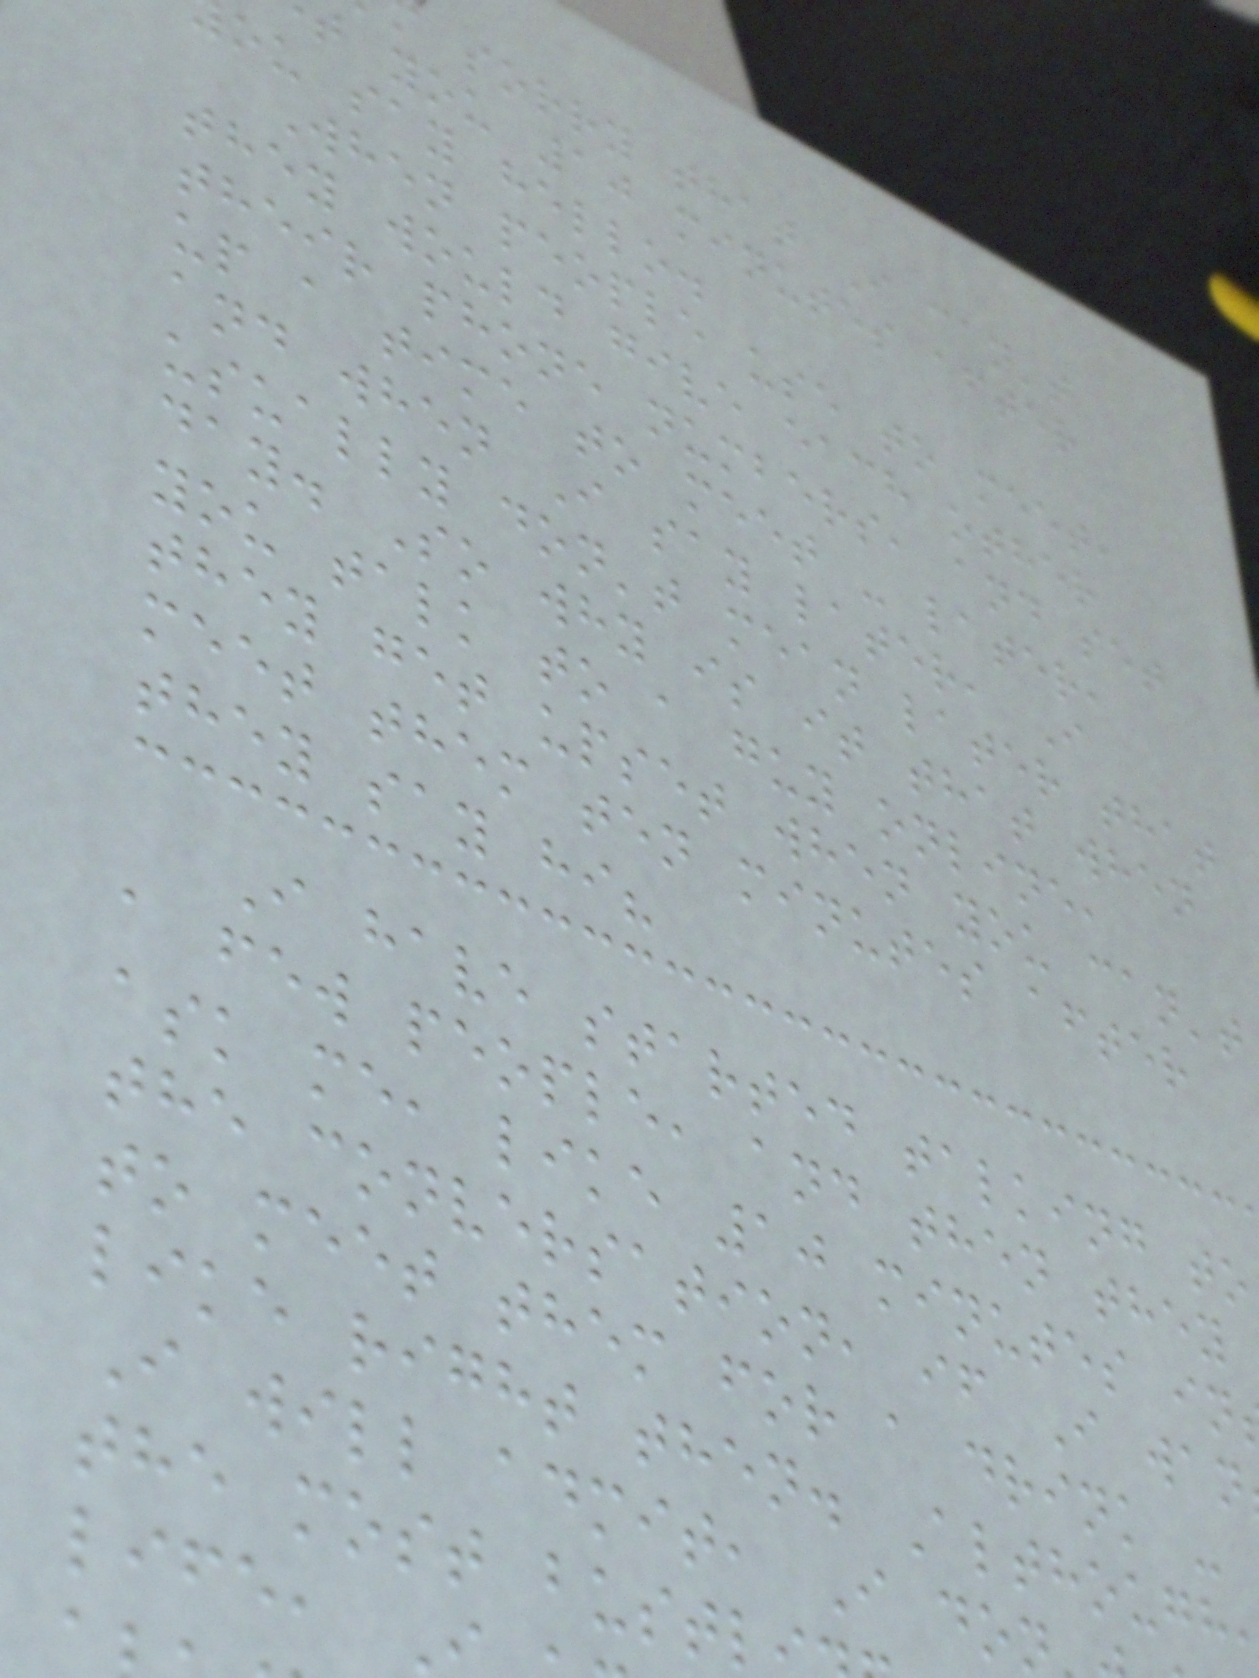sorry that I can't
t you 10 minutes after
ou say hello.
When people use to meet,
they would give each other
their phone numbers, and set
up a time to meet - later,
and when I say later, I
usually don't mean later that
day. So why is it that when
you talk to a guy online,
they get upset when you can't
meet them ten minutes after
they say hi?
I have started talking to
a few people, and then they
ask me, like 10 minutes in
the conversation, if I wan
to meet them for a drink -
like right then. Although
I will admit, I do
the most bustl
